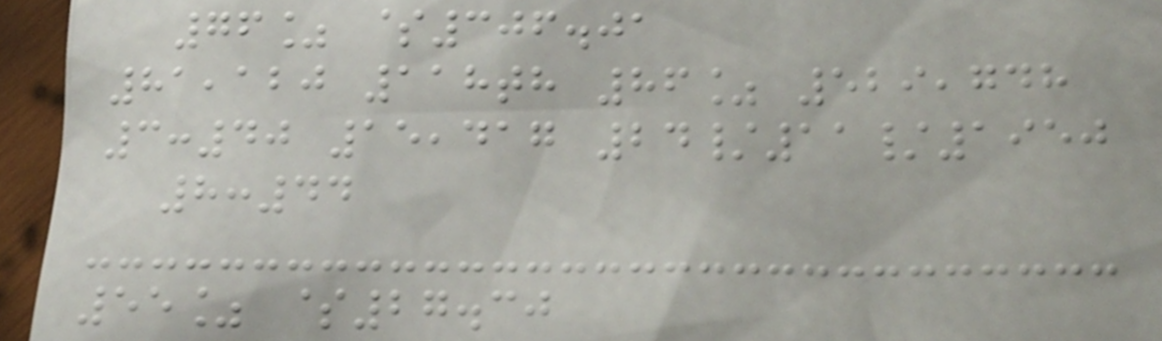76% $306.01
81,120 118th 86% 529,748
3:40 15,417 24/11/1950
8:44
55% $27.30
